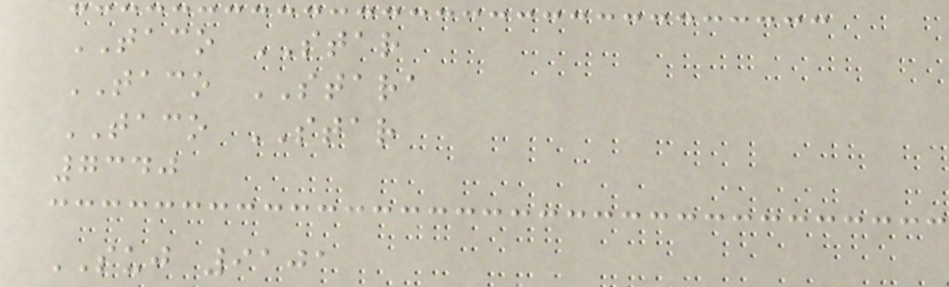TACO STAR
TACO STARA
TACO STAR
7340
SUJ 9101
